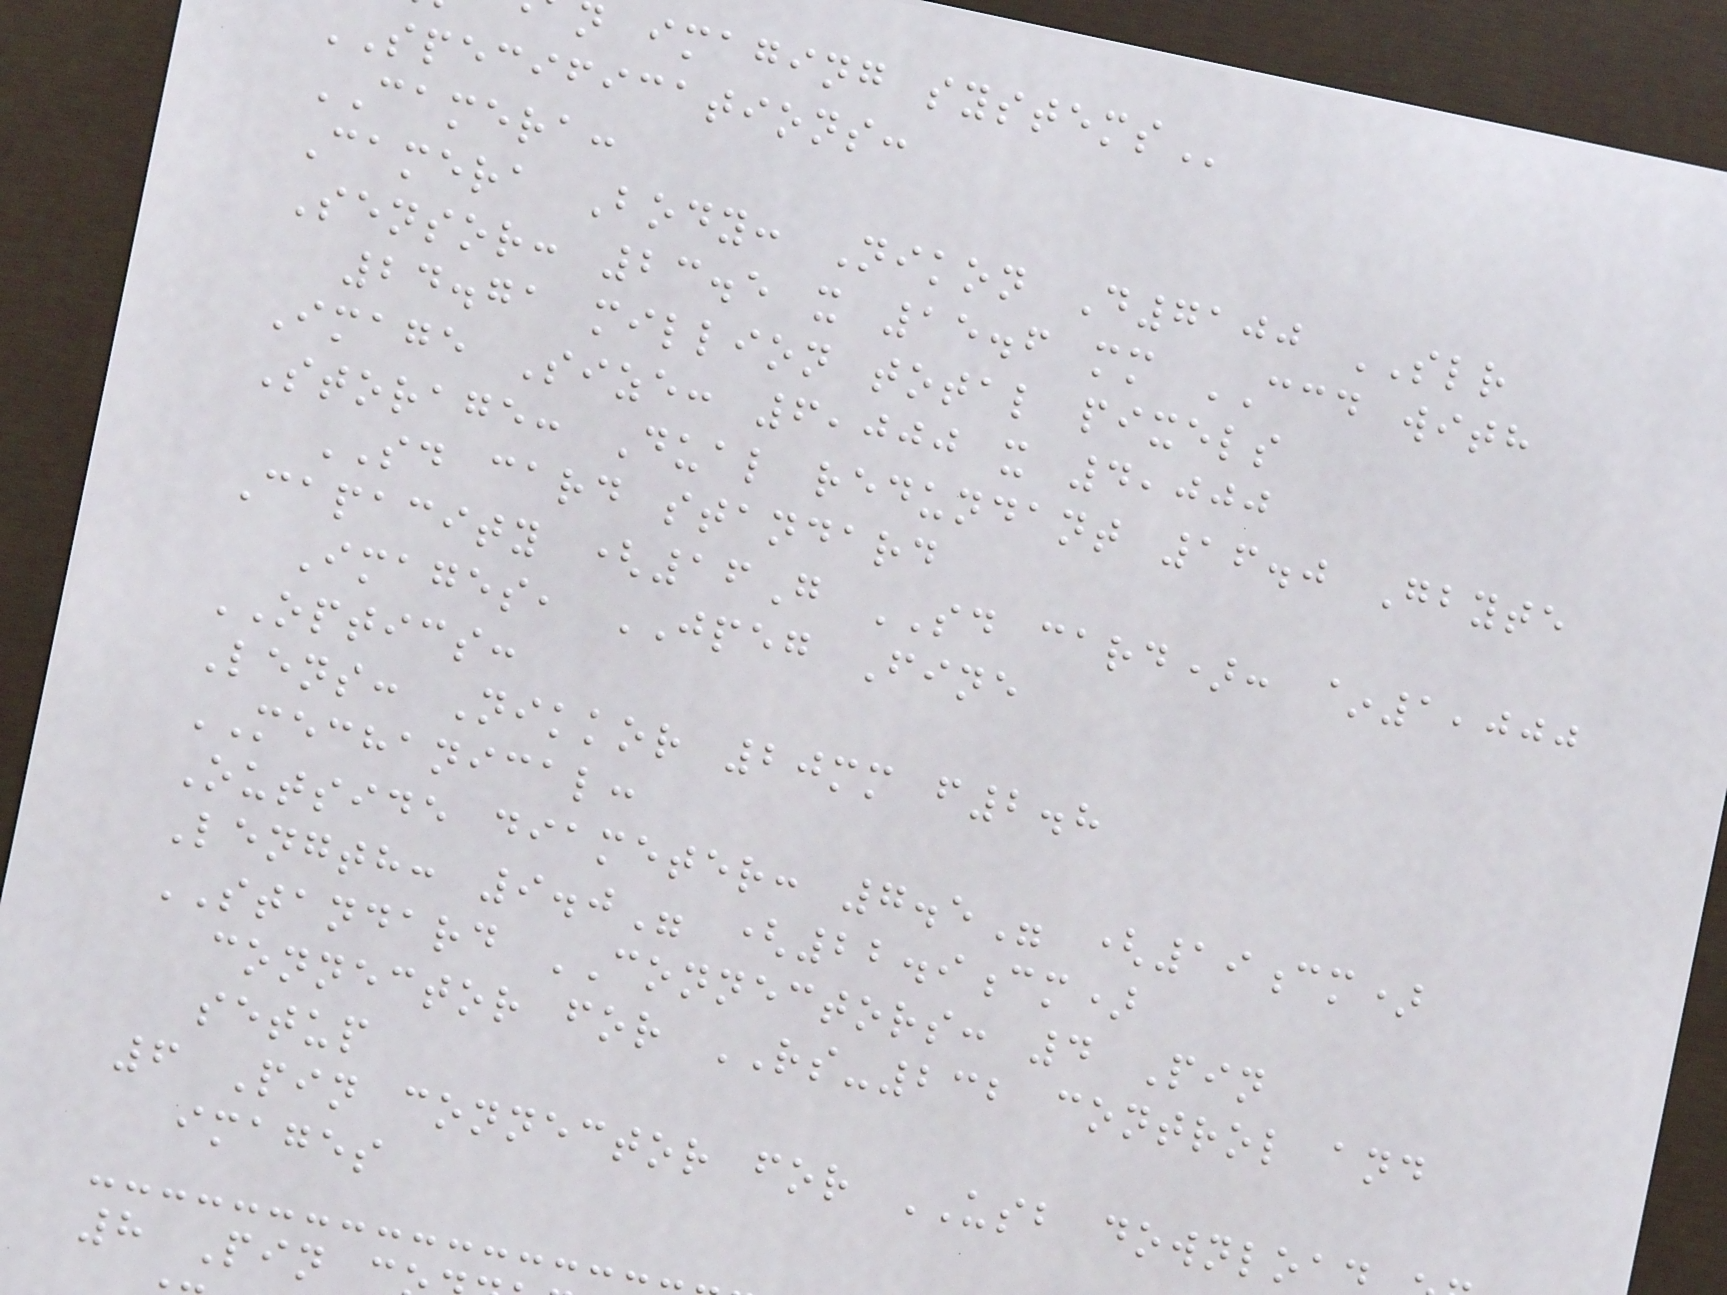n imaging
SPECIFICATIONS:
CAMERA:
Camera Body: Nikon D7100 SLR
Sensor: 23.5 x 15.6 mm CCD with
24.71 million total pixels
Image Size: 6,000 x 4,000
Storage: Dual redundant 16.0 Gbyte
SD card standard
Capacity (16G SD card): ~1,000
Images, JPEG Fine
OPTICS:
Lens: Nikkor 20mm f2.8
MECHANICAL:
Outside diameter: 7.5" (19cm)
Length: 9.0" (22.9cm)
STANDARD CONNECTORS: 4 Pin
connector for RS-232 control and
setup
6 Pin connector for USB downloa
images
